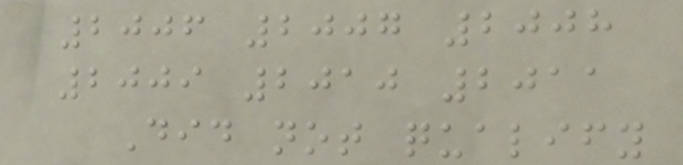2006 2007 2008
2009 2010 2011
Did not qualify
